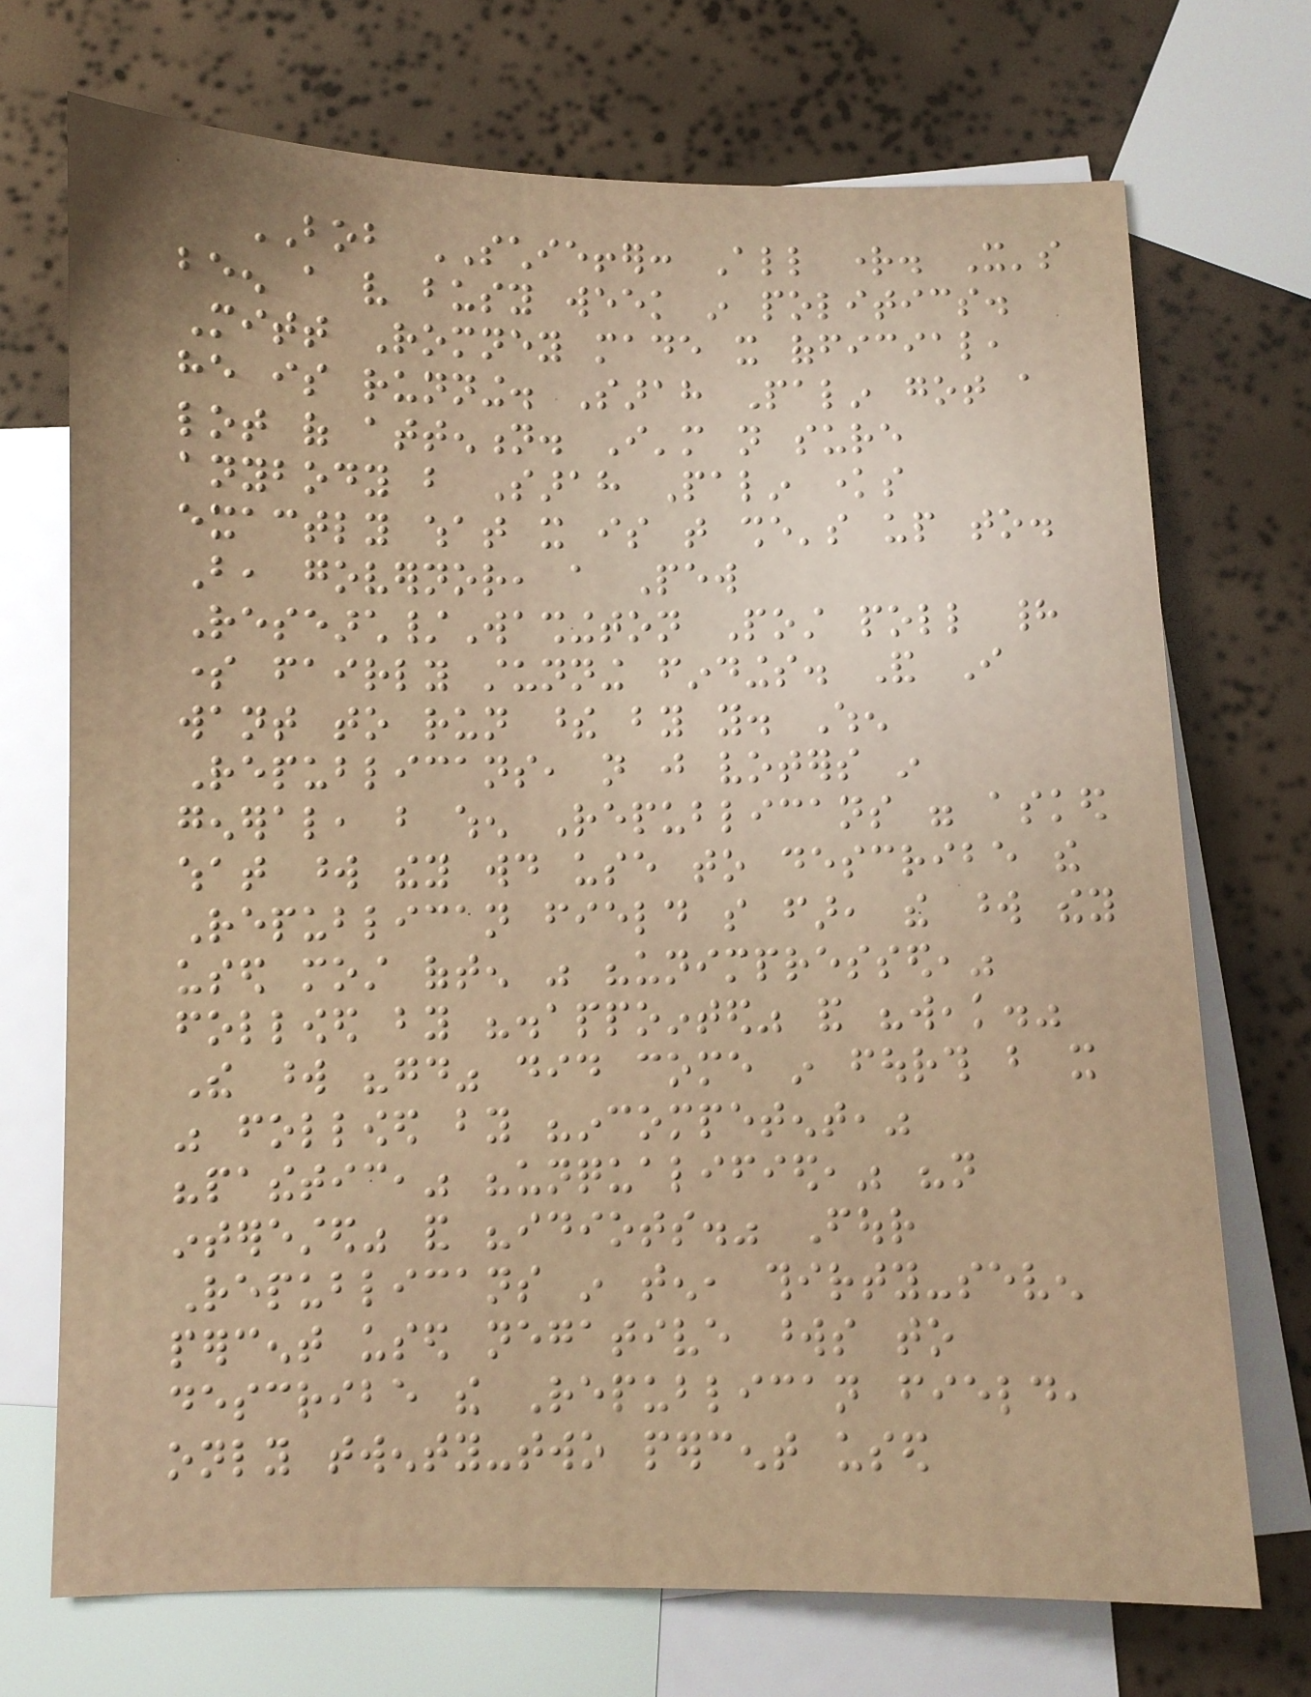BOB SCHIEFFER: All right. It's
been a very busy week in politics.
Mitt Romney made it official,
he is running. Sarah Palin got a
lot of attention. I'm not sure
anybody but Sarah Palin knows
exactly what it is that she's up to.
But, governor, a Pew
Research/Washington Post poll had
some fairly stunning findings. And I
want to run these by you. When
Republicans, not just voters in
general, but when Republicans were asked
what word they would use to describe the
Republican field so far, the word they
used most often was "unimpressed,"
followed by "disappointed" and "weak."
The word "good" did come in fourth but it
was followed by "incompetent,"
"pathetic," "unqualified," "not
interested" and "idiots." Four
Republicans in ten, thirty-seven
percent used negative words to
describe the Republican field,
only twenty-two percent used
